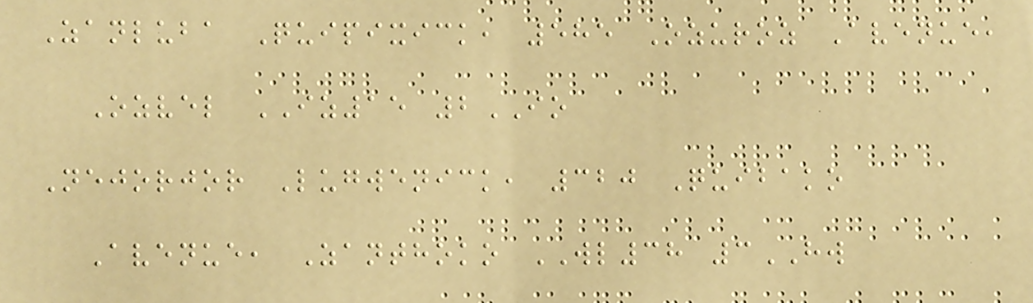Zanluba Quipixick, 585 Ozuroz Avenue,
Ozvel IZ15 2IO
Nejorjor Lugwenick, 320 Quibako
Avenue, Zanthoko WL38 3HW
